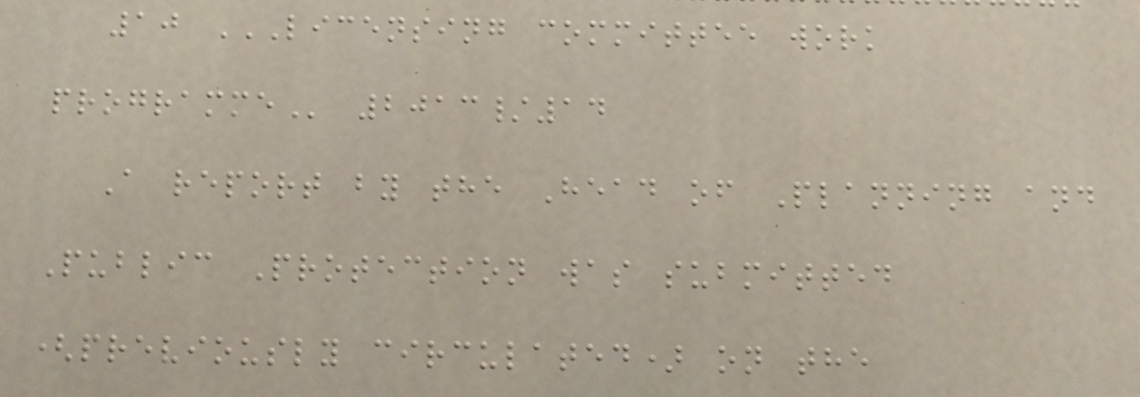10 LICENSING COMMITTEE WORK
PROGRAMME 2013/14
A report by the Head of Planning and
Public Protection was submitted
(previously circulated) on the
